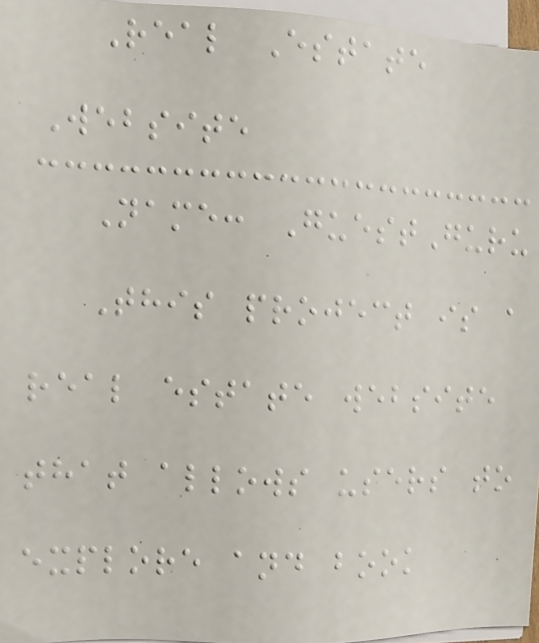Real Estate
Website
Name: GuestGuru
This project is a
real estate website
that allows users to
explore and book
